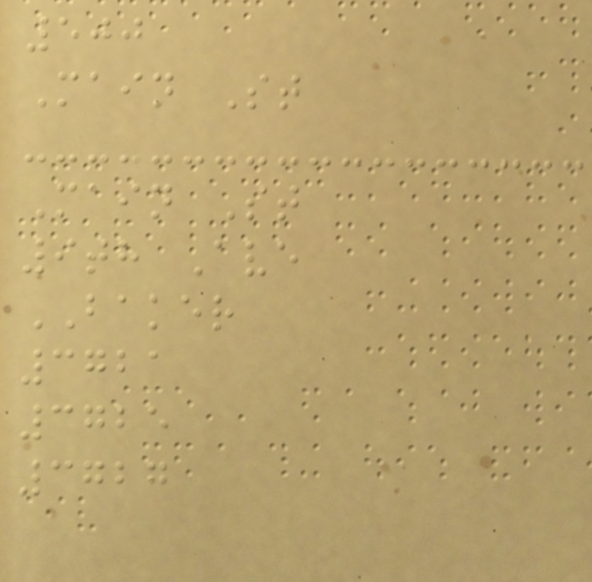500
Main St
Main St
9th Ave
BAKER
3721
3725
3727
